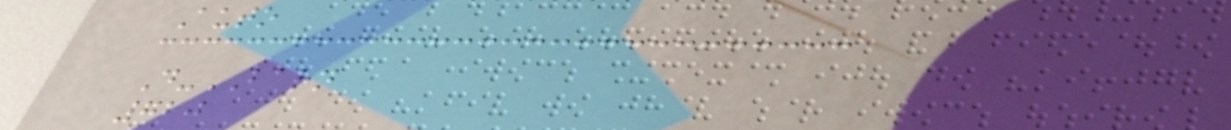Auto
D-BARN
720
